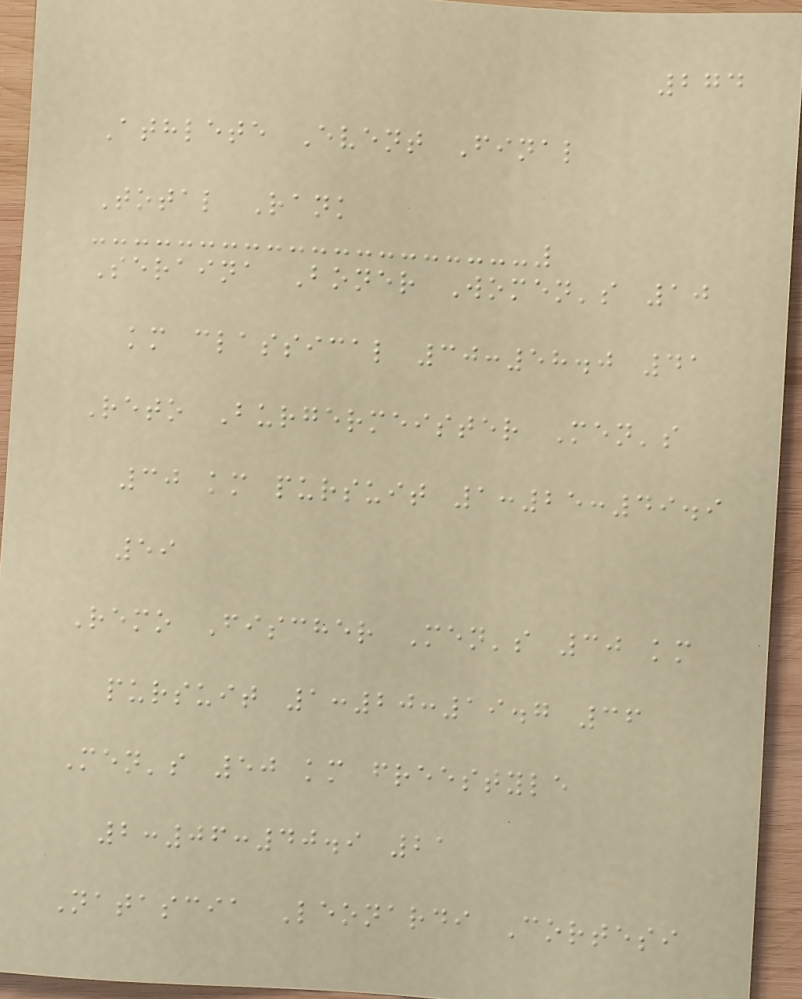274
Athlete Event Final
Total Rank
Seraina Boner Women's 10
km classical 30:58.0 41
Reto Burgermeister Men's
30 km pursuit 1:25:49.9
59
Remo Fischer Men's 30 km
pursuit 1:20:19.7 36
Men's 50 km freestyle
2:06:40.9 21
Natascia Leonardi Cortesi
